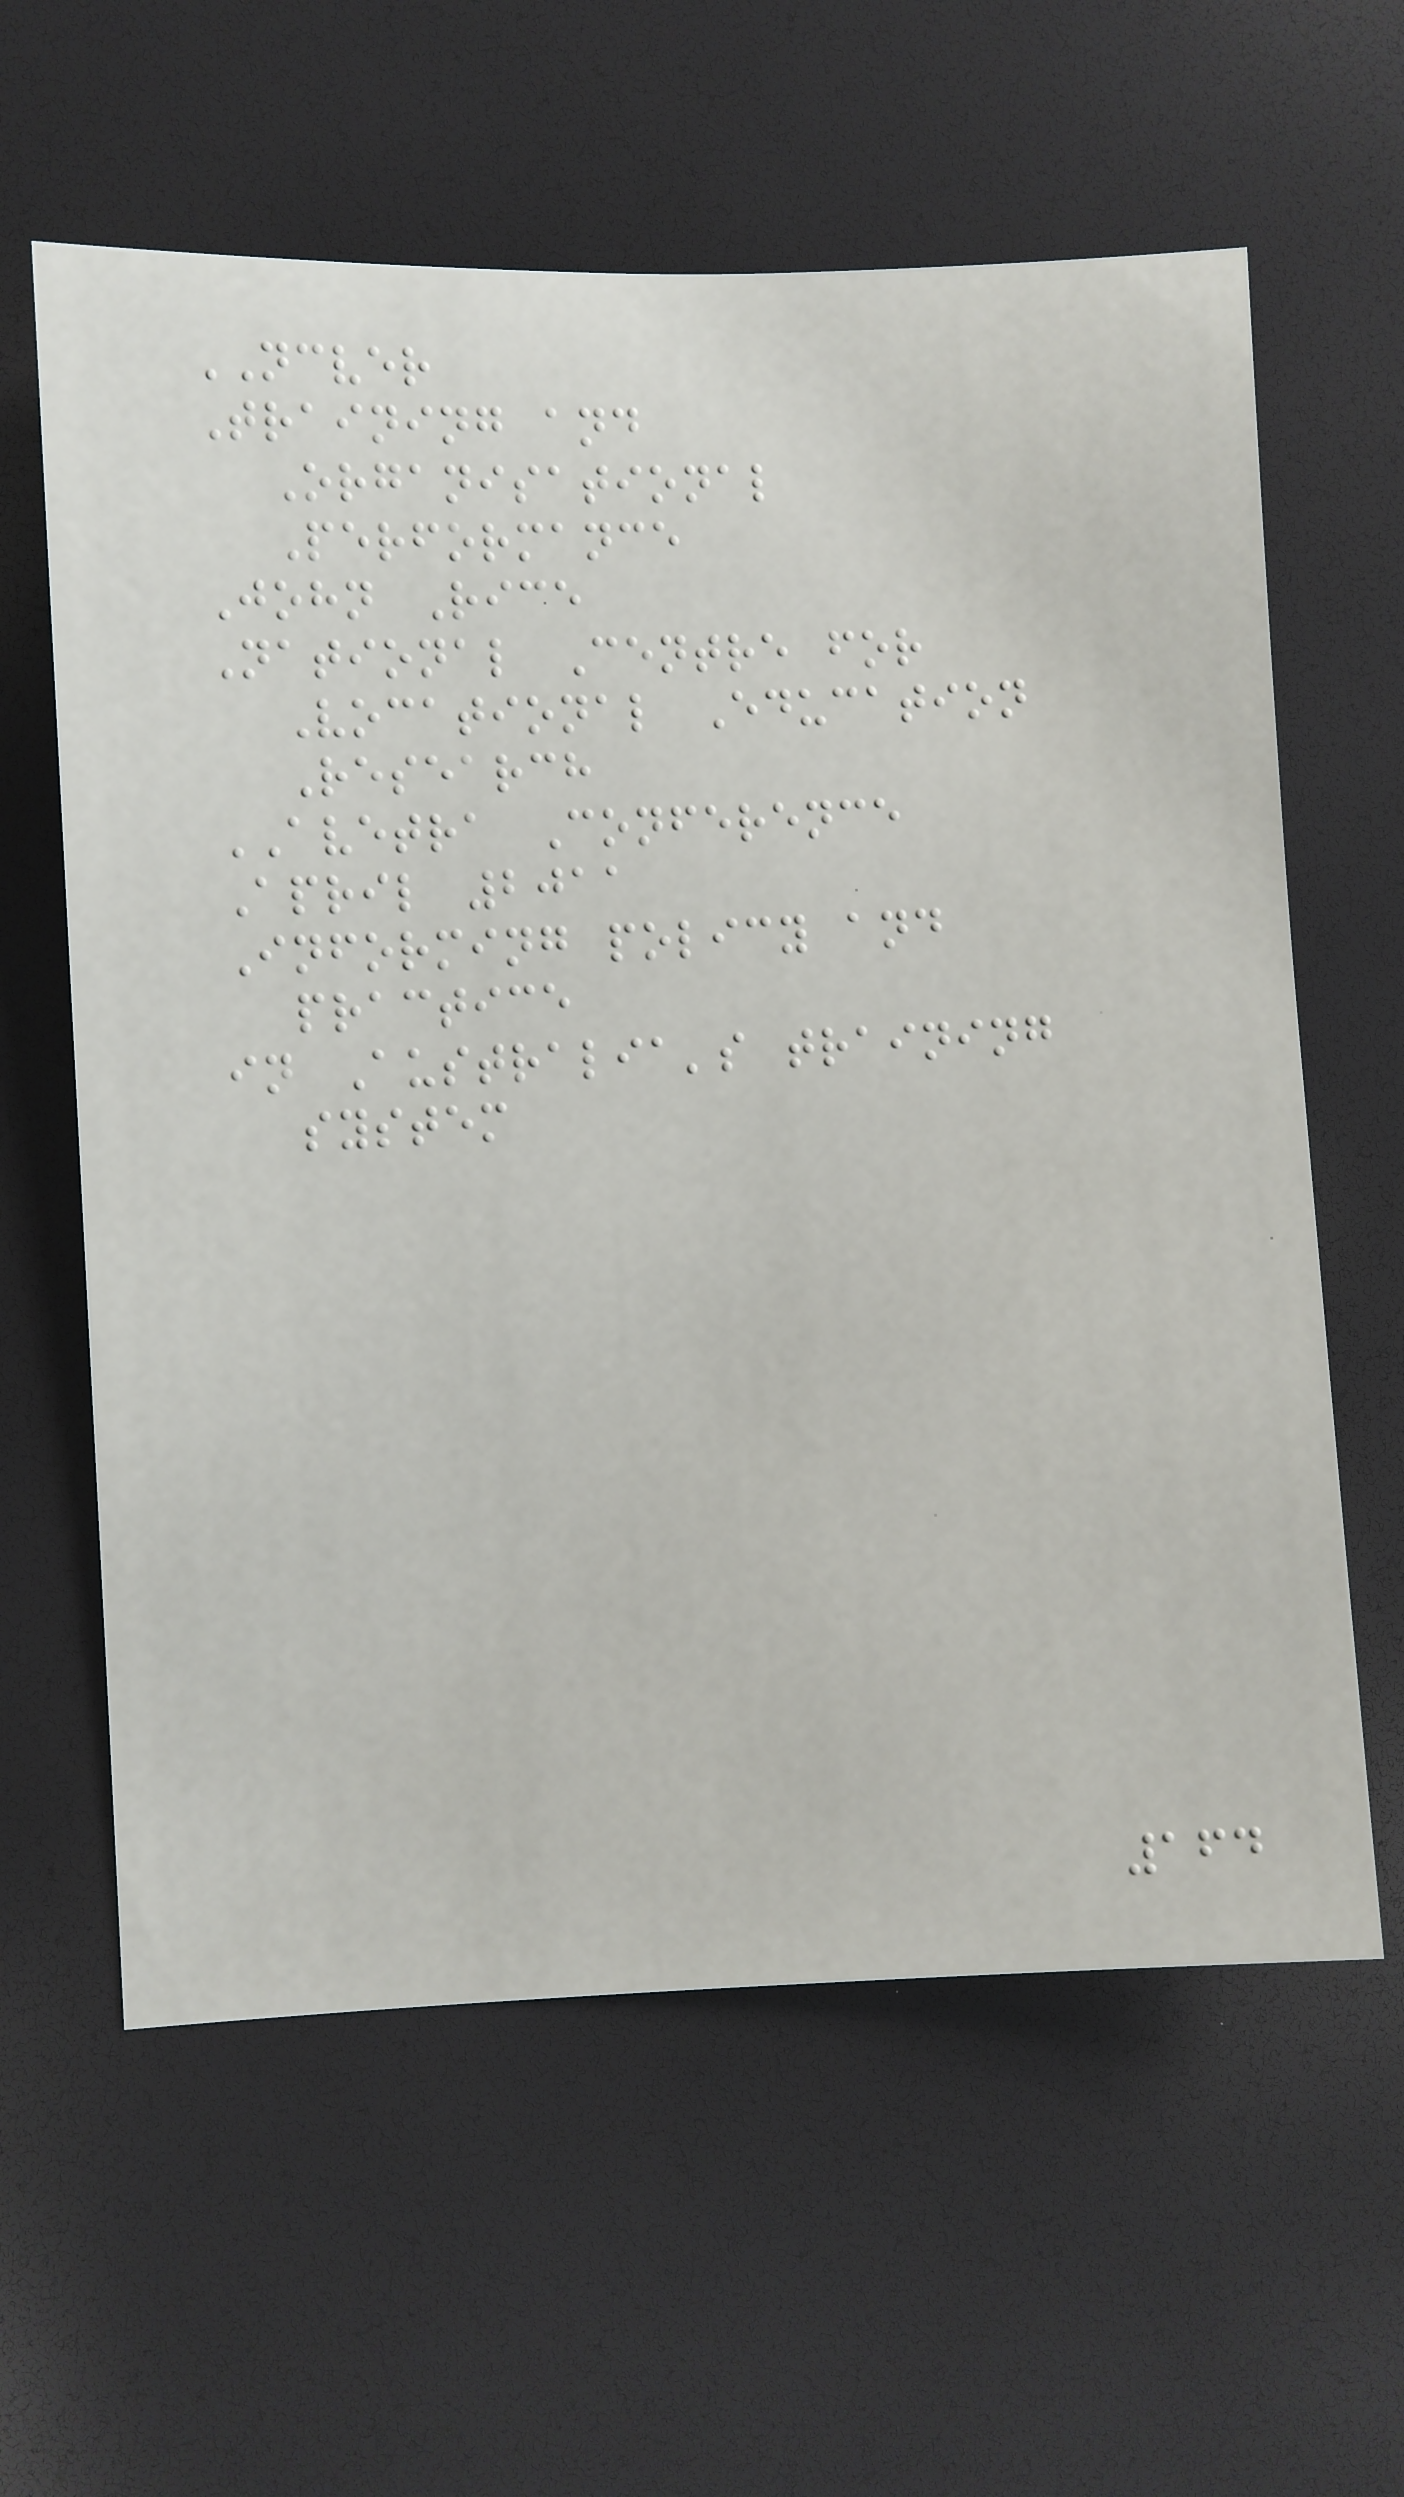NCVER
Training and
Organisational
Performance
John Rice
National Centre for
Vocational Education
Research
AVETRA Conference
April 2011
Informing policy and
practice
in Australia's training
system
164
